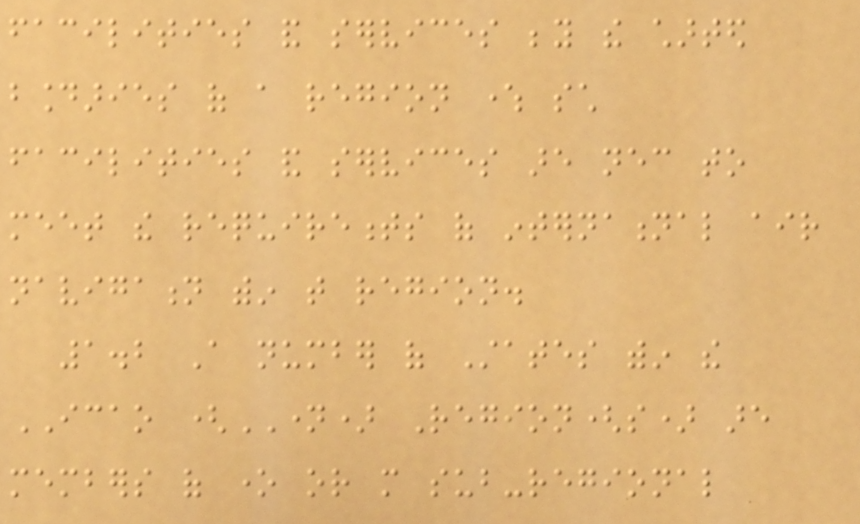facilities and services beyond the charted
boundaries of a region where such
facilities and services are necessary to
meet the requirements of international air
navigation within that region.
1.2 A number of States within the
ICAO (NAME) Region(s) are
members of one or more sub-regional
